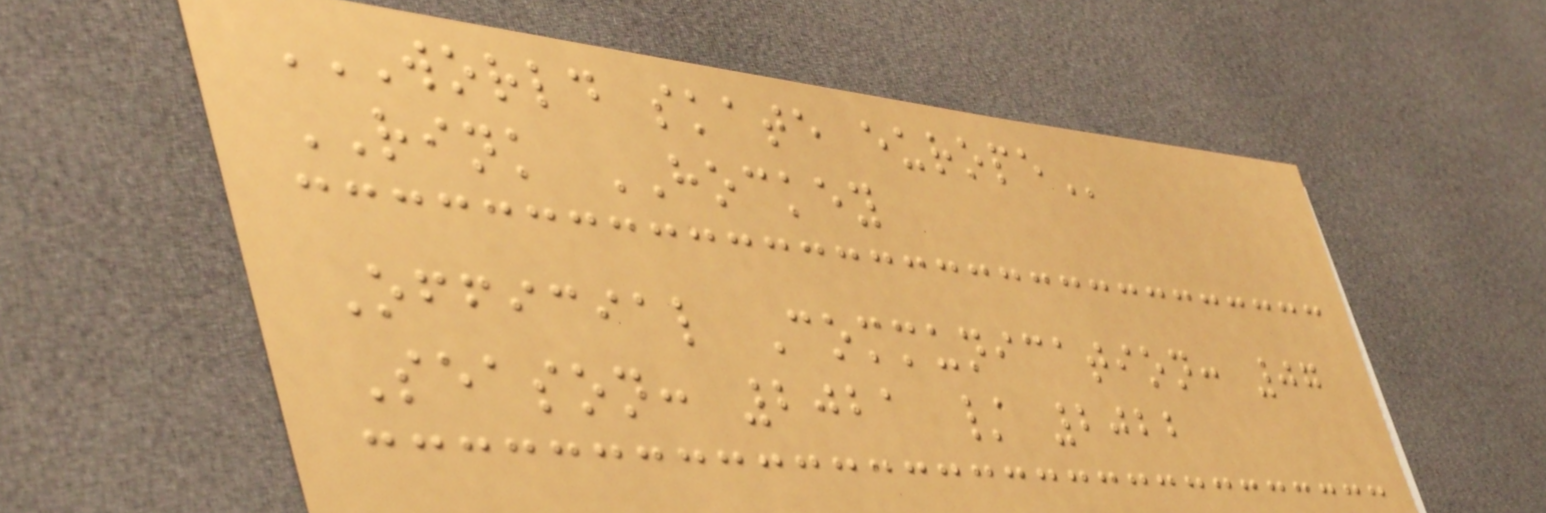WORLD SKATE EUROPE
RINK HOCKEY
Official Communication: 07
Season: 2021 / 2022
